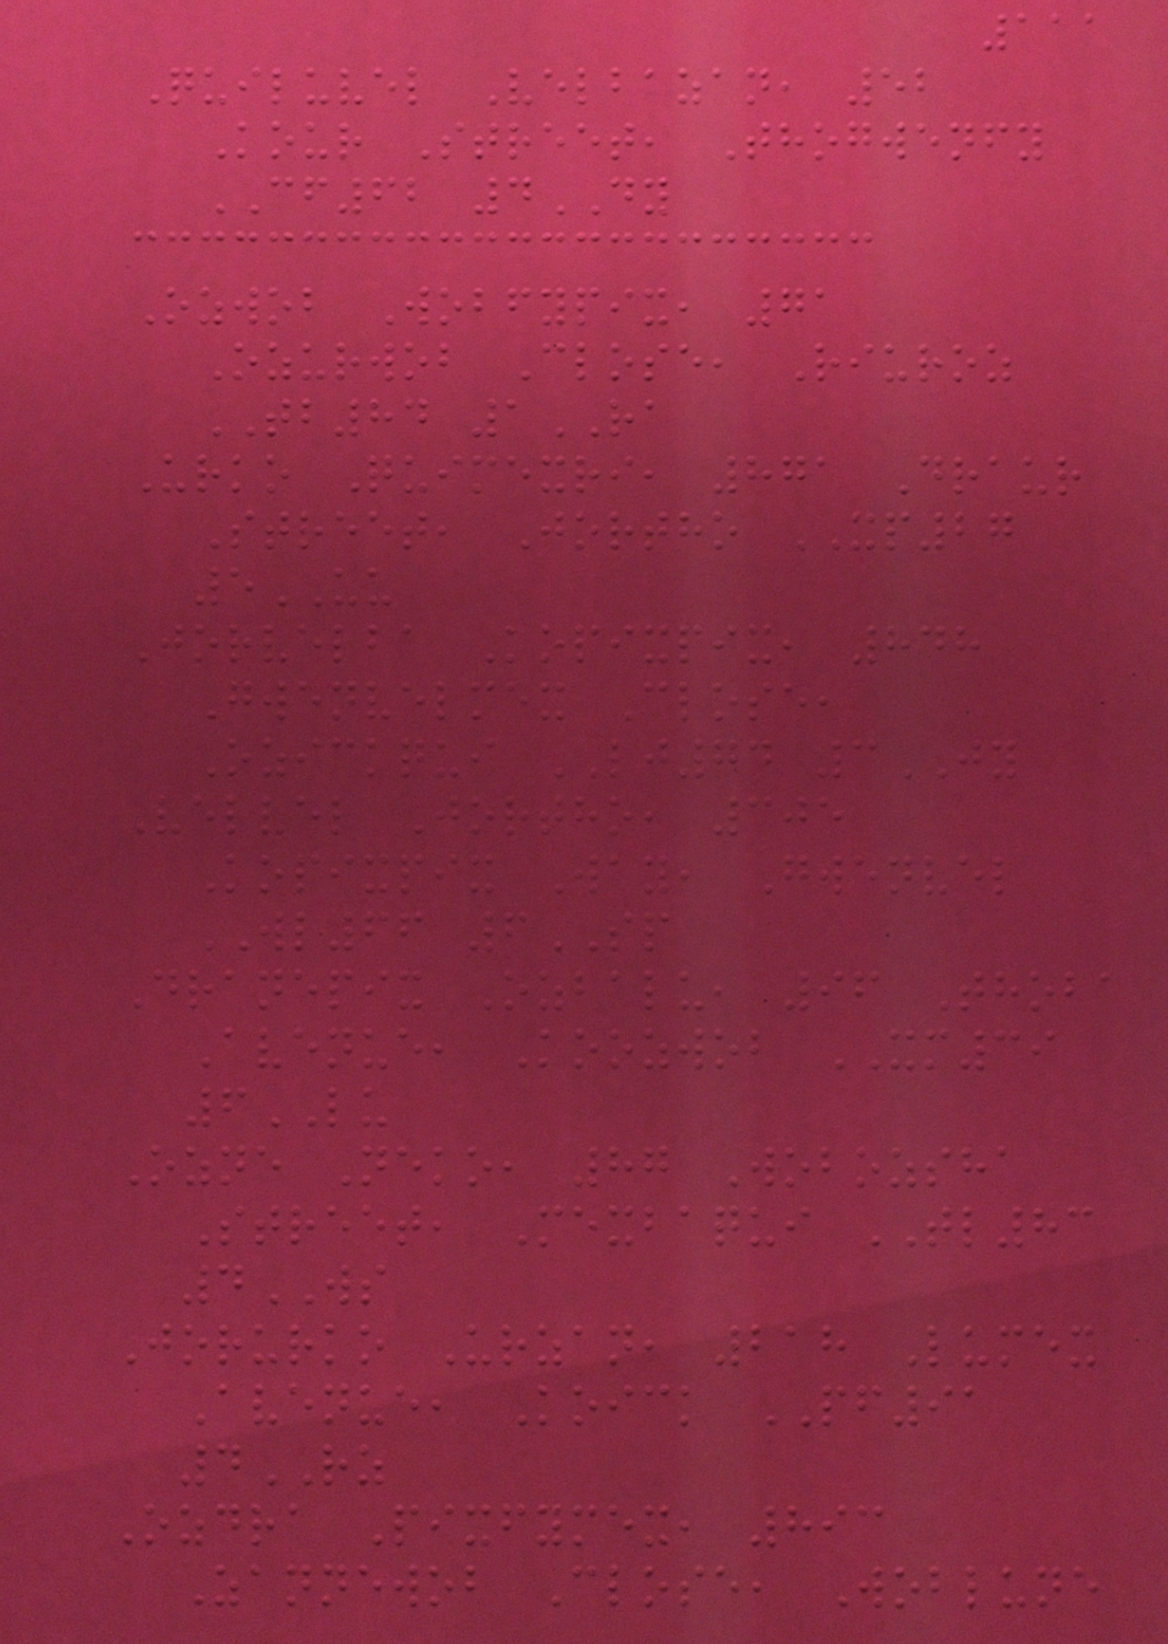111
Quiluvel Velbazan, 52
Kour Street, Thogwenfy
CF62 4DY
Ozwob Wobfypix, 71
Ozurwob Close, Riuroz
TB84 1RA
Urko Quimexri, 871 Draur
Street, Jortho XP27
5UU
Jorvelba Kopixpix, 848
Gwenvelmex Close,
Ozickqui LJ74 3JY
Velvel Jortho, 305
Kopixpix Way, Gwenvel
WL66 6SP
Dranepix Ozbalu, 96 Thoba
Avenue, Koozwob XM39
6LU
Ozne Neko, 87 Wobozsha
Street, Mexbaqui TL83
4WS
Jorurko Urzan, 218 Lumex
Avenue, Koick PF91
4RZ
Ozdra Pixfymex, 893
Zannewob Close, Woblune
